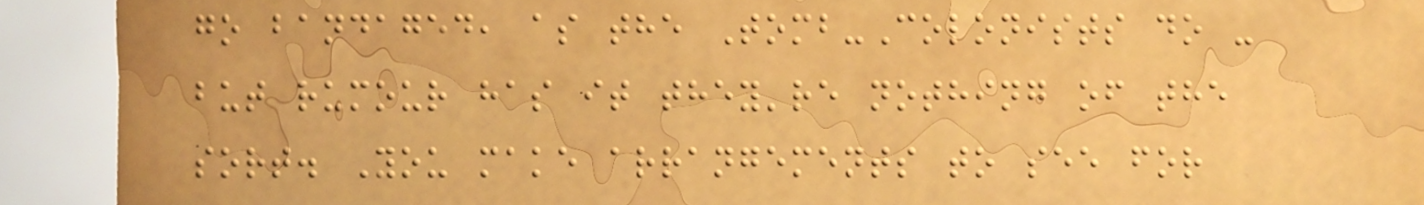go bandaged, as the Tomb-Colonists do -
but rumour has it they're nothing of the
sort. You make arrangements to see for
